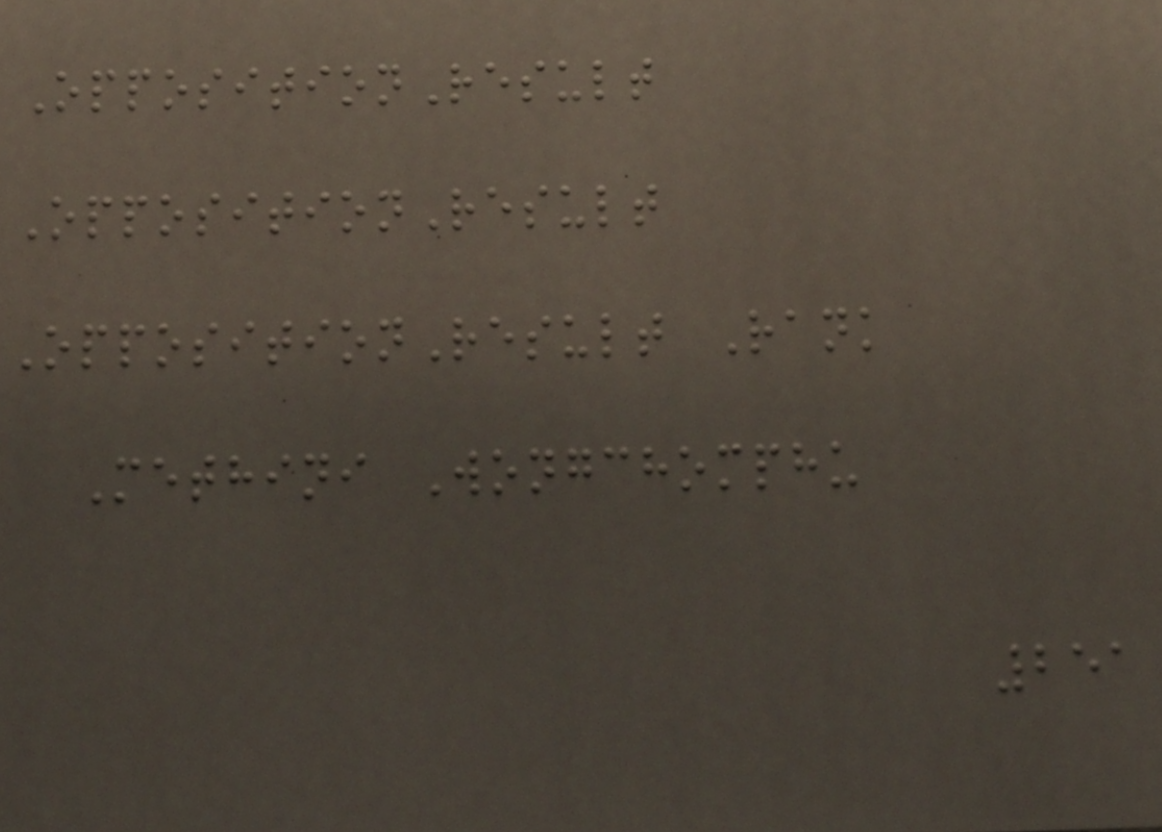OppositionResult
OppositionResult
OppositionResult Rank
Methini Wongchomphu
251
